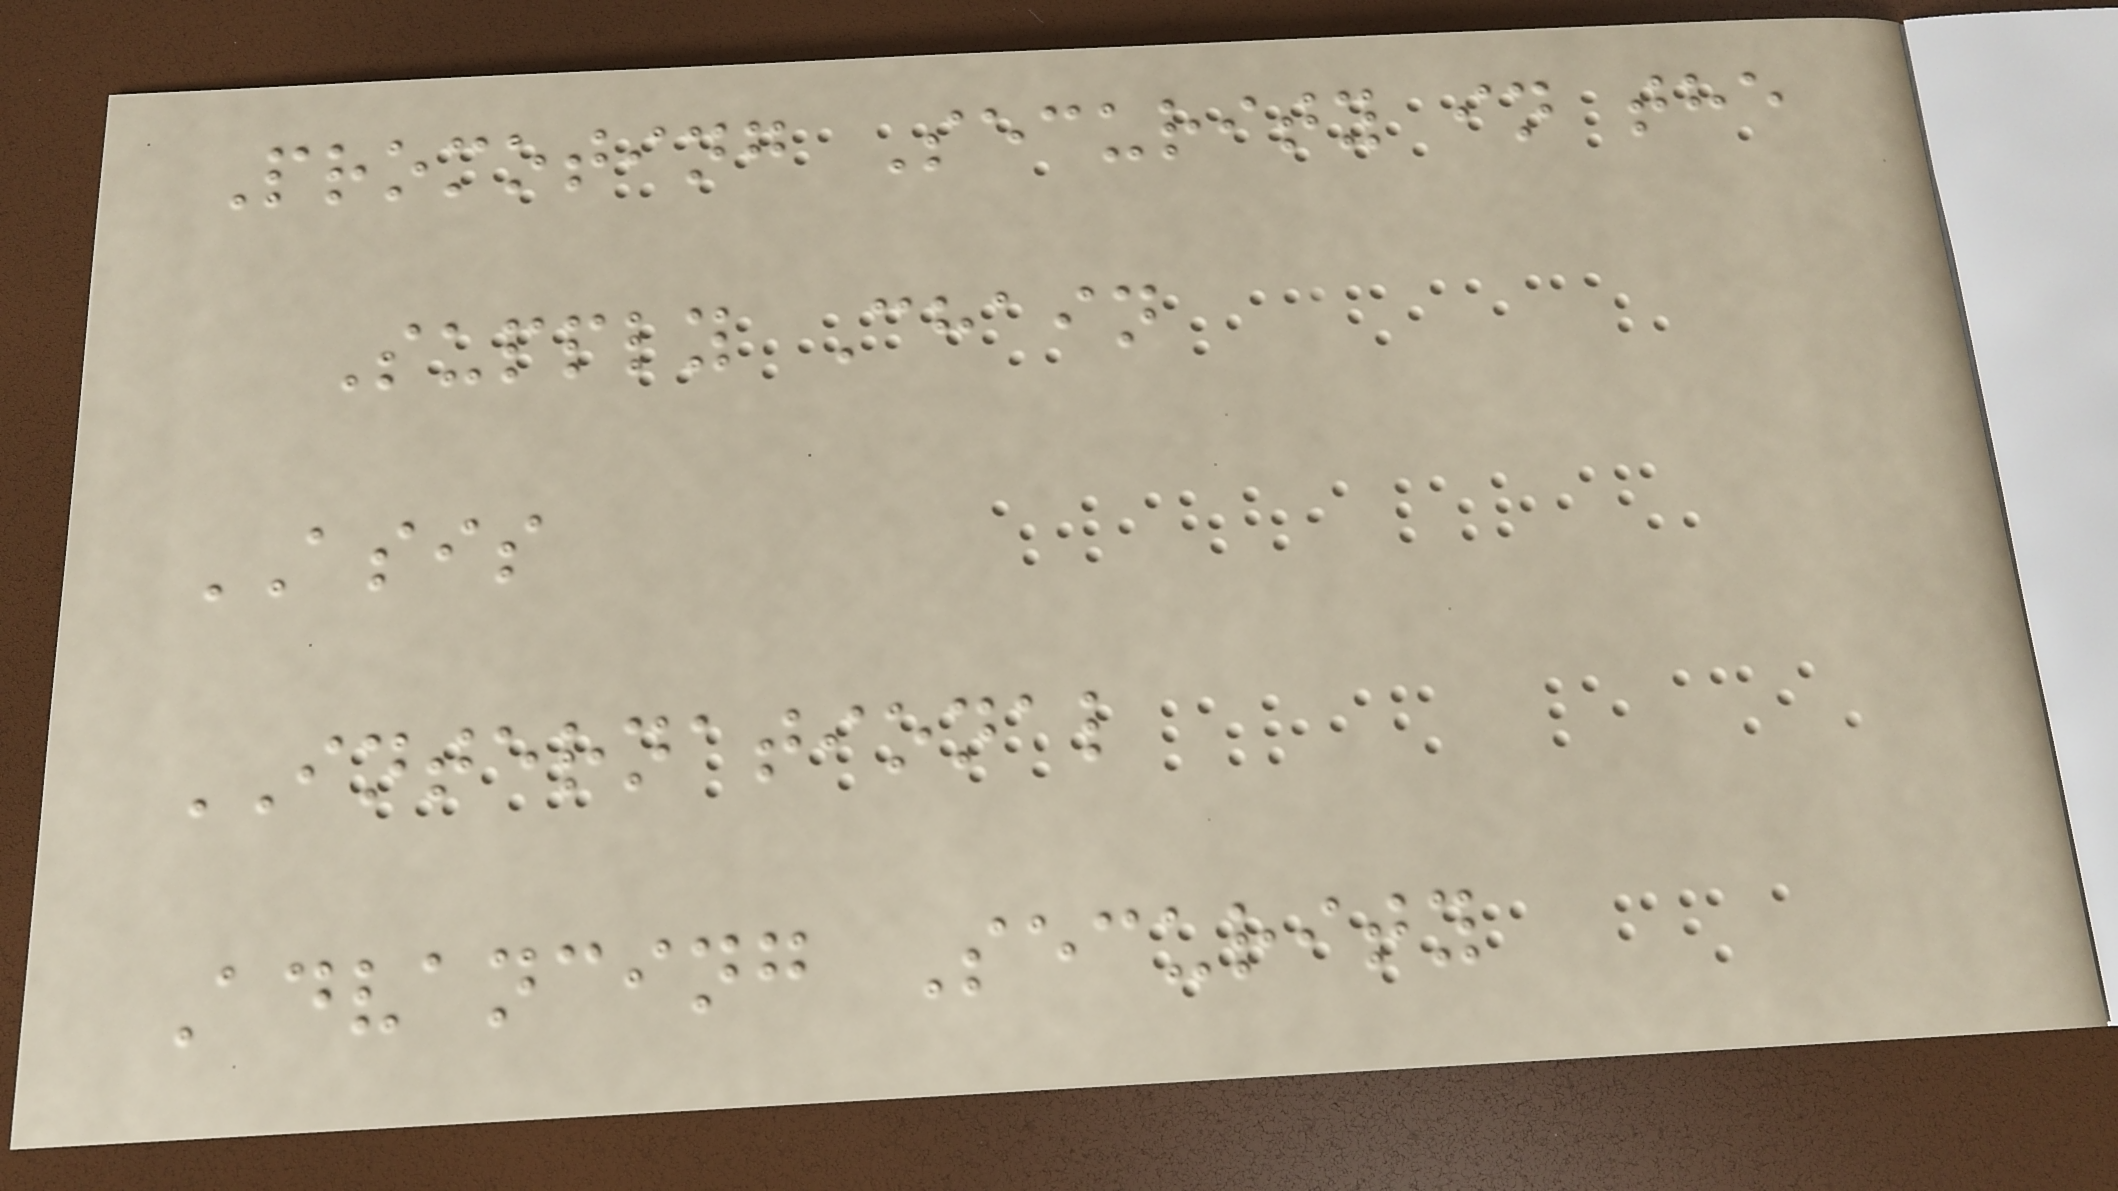Promoting Security in the
Supply Chain
ASIS
INTERNATIONAL
Advancing Security
